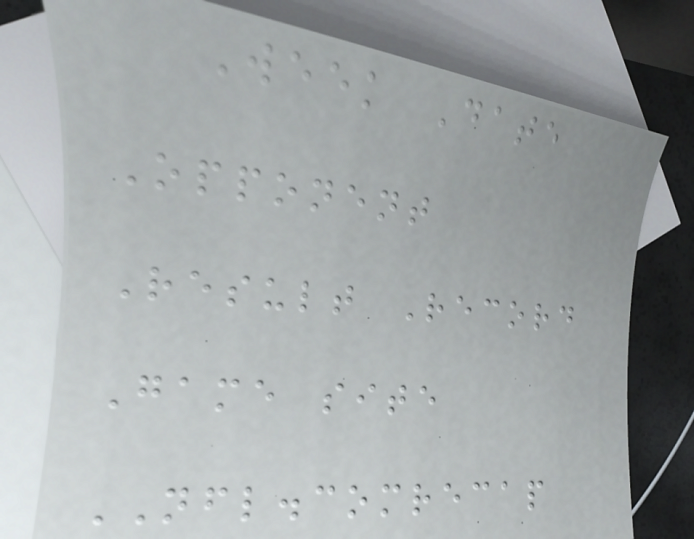Week Date
Opponent
Result Record
Game site
NFL.comrecap
